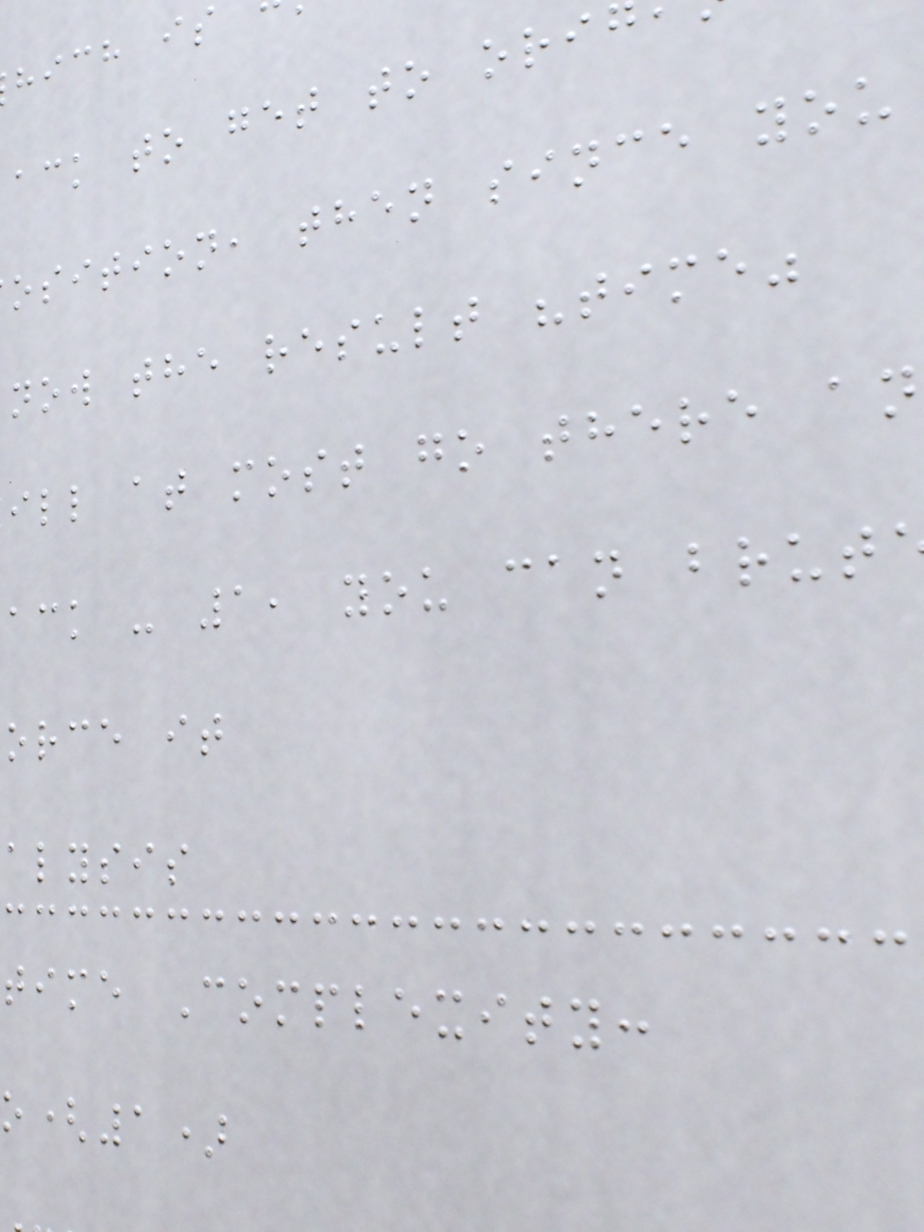hich is
ack to get to ori
osition, then since you
now the result "time"
ill at most go there an
ack - 1, you can brut
orce it
alysis
time Complexity:
o(1)
